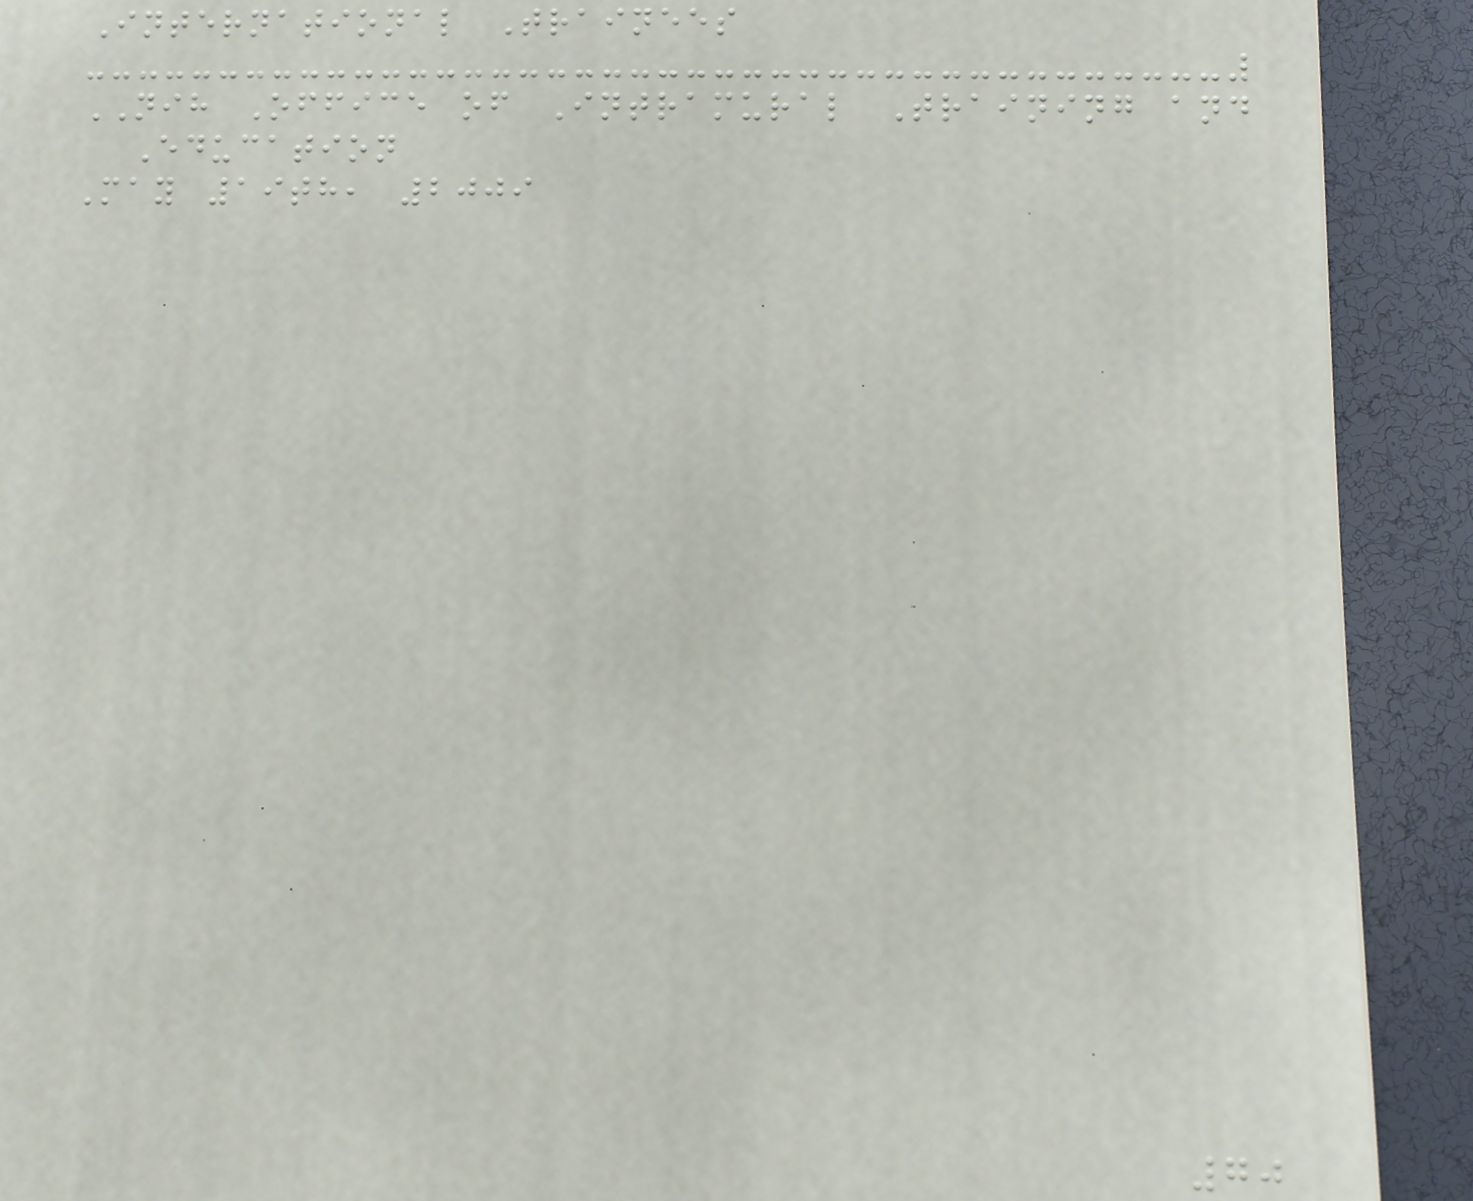International Trainees
NIH Office of Intramural Training and
Education
May 19th, 2009
70
